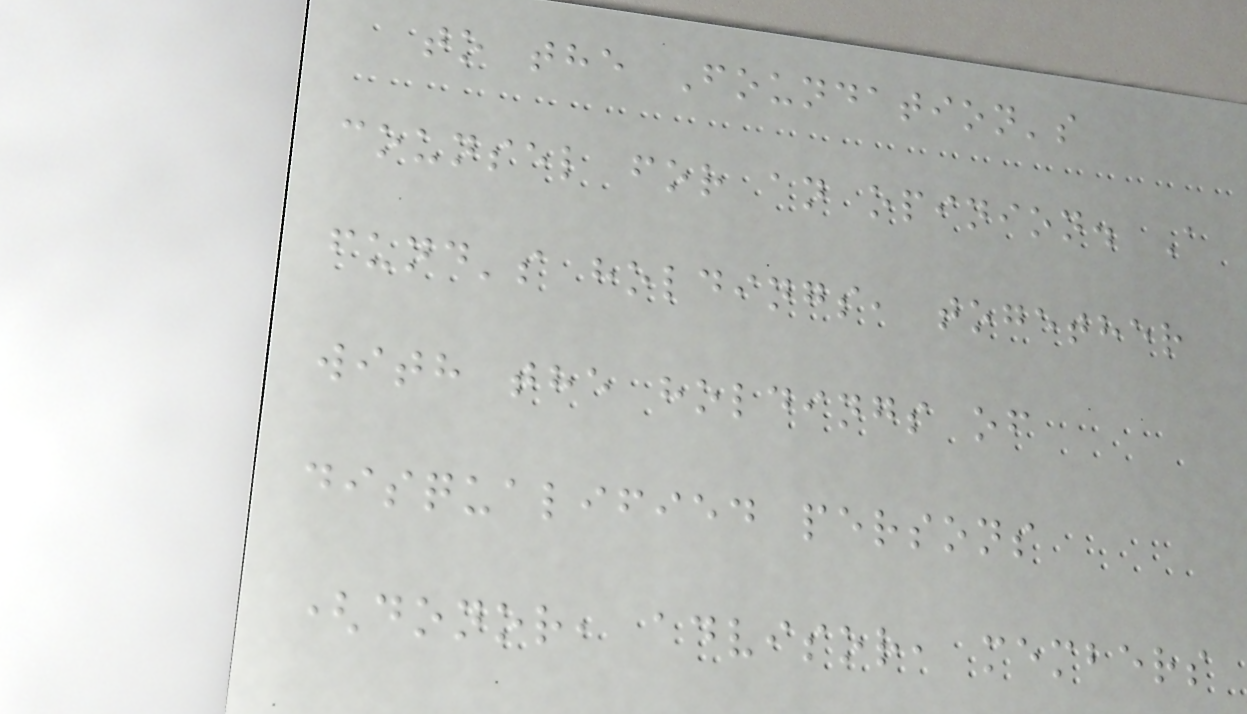to the Foundation's
counsel for an opinion. A
fund's holdings, together
with the holdings of
disqualified persons
(donor, advisor, members
